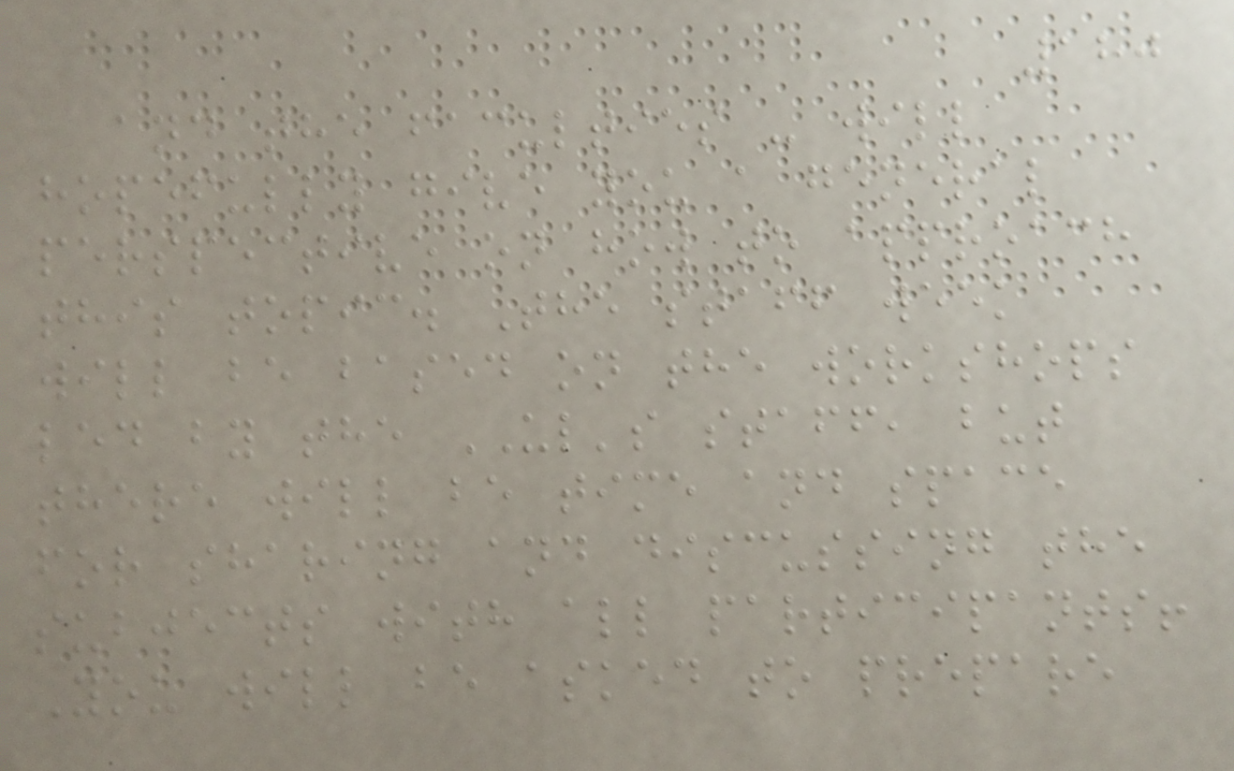180
and the faculties - will
hopefully give you a general
perspective on how to approach
this topic. The staff week
will be based on the workshops
led by the UL's staff, but
there will be time and space
for sharing and discussing the
subjects with all participants!
You will be asked to prepare
